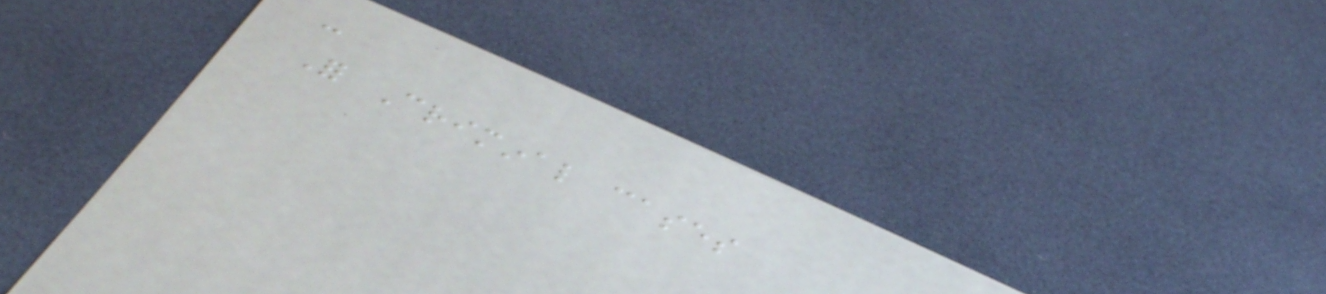-
For Criminal cases
